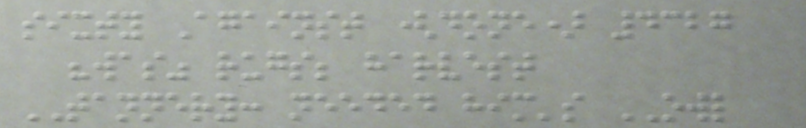sixty Against (done) 4327
"was" rugs; harvest
TANNERY: needed him's OWL
